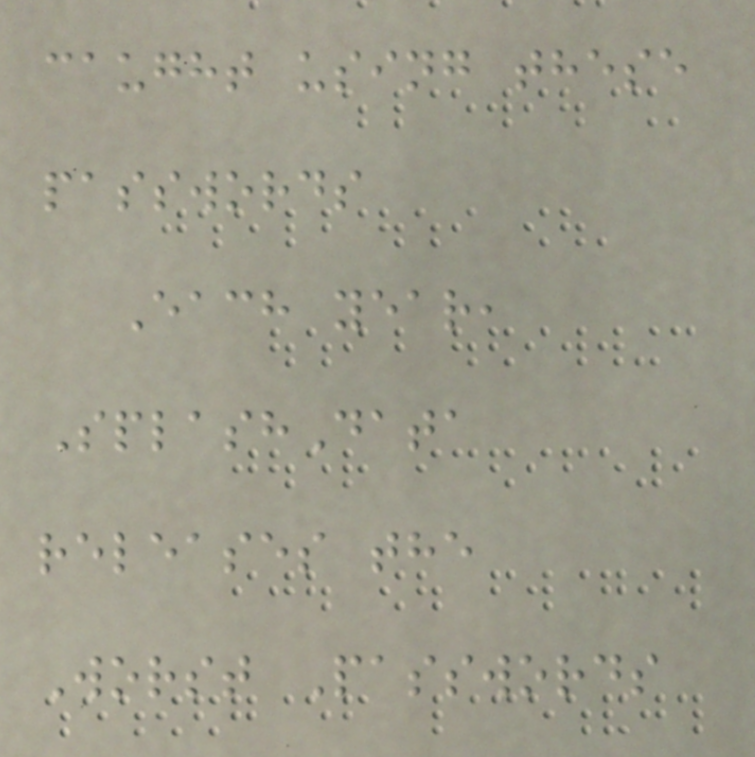caught using these
passwords
Each year,
SplashData
releases the
Worst Passwords
